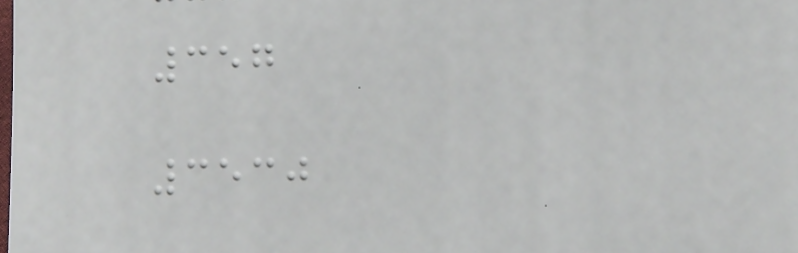357
3530
